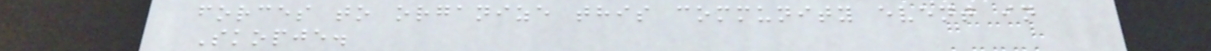forces to organize this community event in
Skopje.
